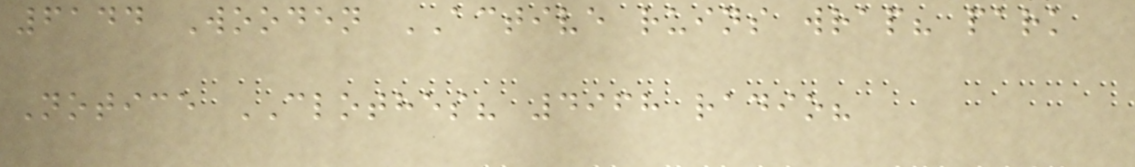6144 Wooden ACTIVE ruins wrap? park
Notice CLOTHES? 4968 radio?
